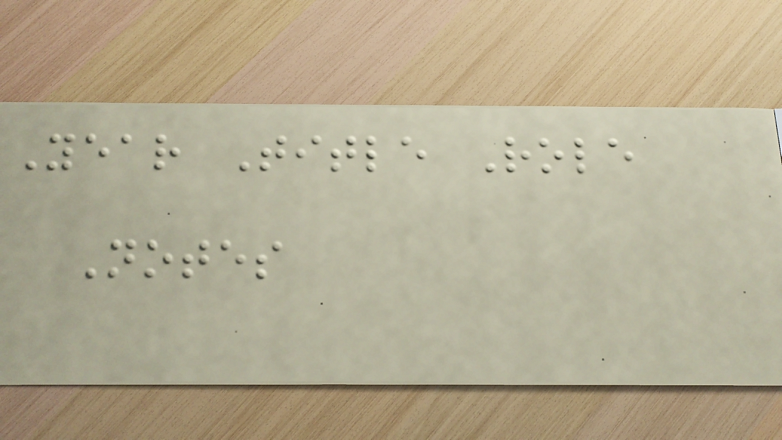Year Title Role
Notes
